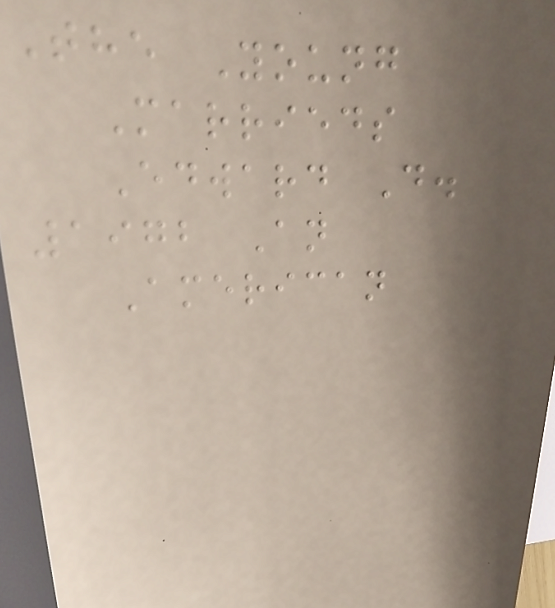The Young
Marrieds
Edward D.
1972 An
American
